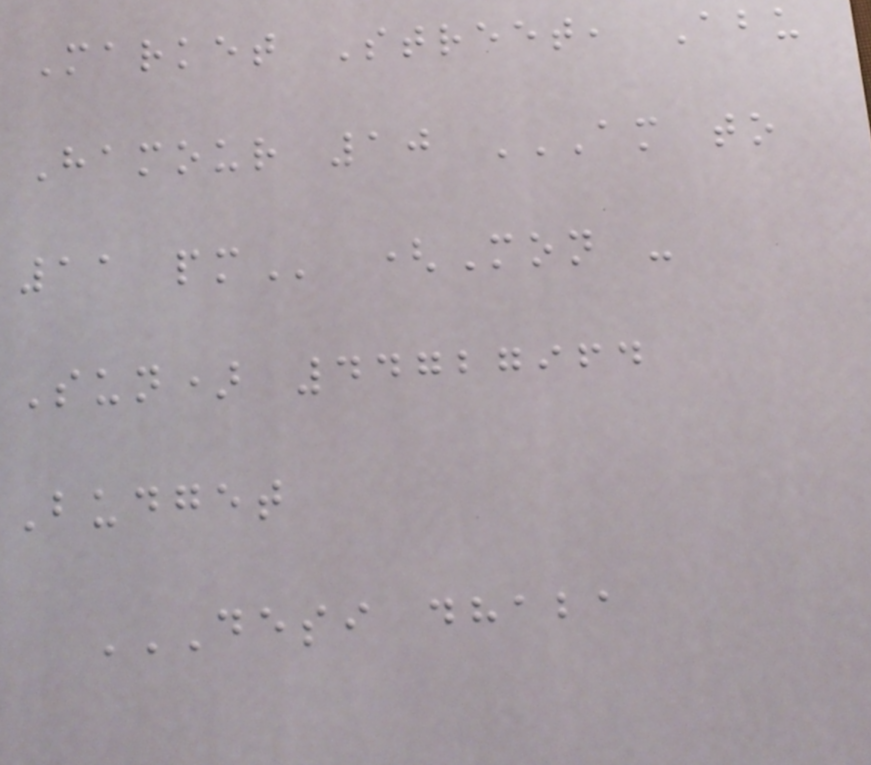Market Street, Abu
Hamour 10 AM TO
11 PM (Mon -
Sun) 44727964
Budget
DESI DHABA
